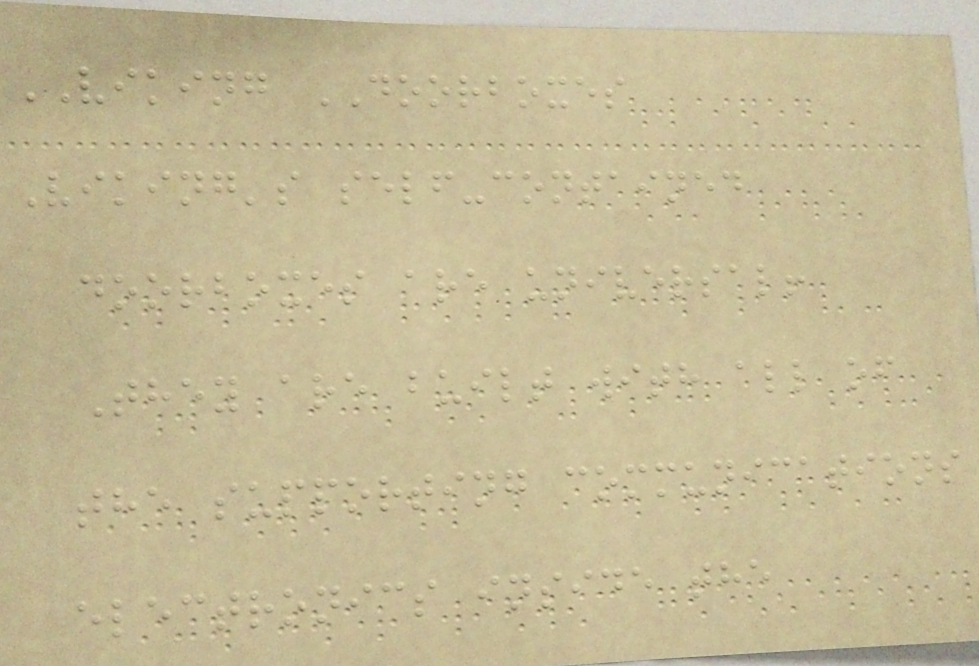VIKING DOORBOXES
Viking's self-contained
doorboxes are universal!
They are built with all of
the supporting communications
electronics inside the
